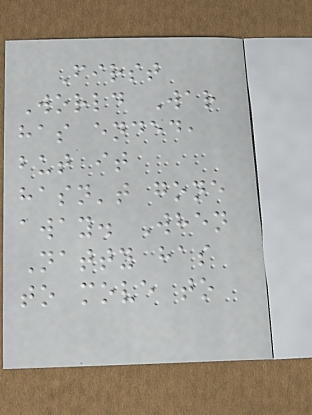First
World War
has ended,
but it
hasn't gone
away. When
Natty has
to move to
